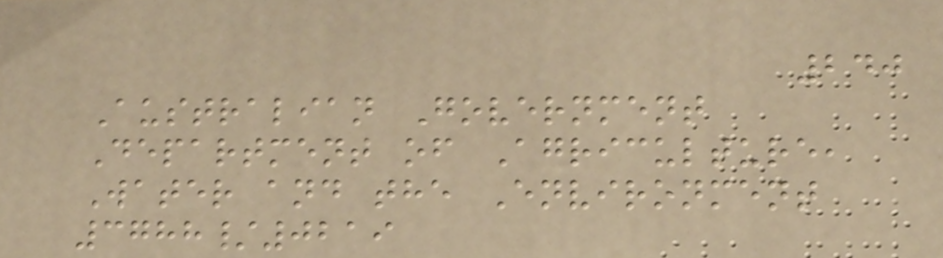240
Australian Government
Department of Agriculture,
Water and the Environment
3788/0219
